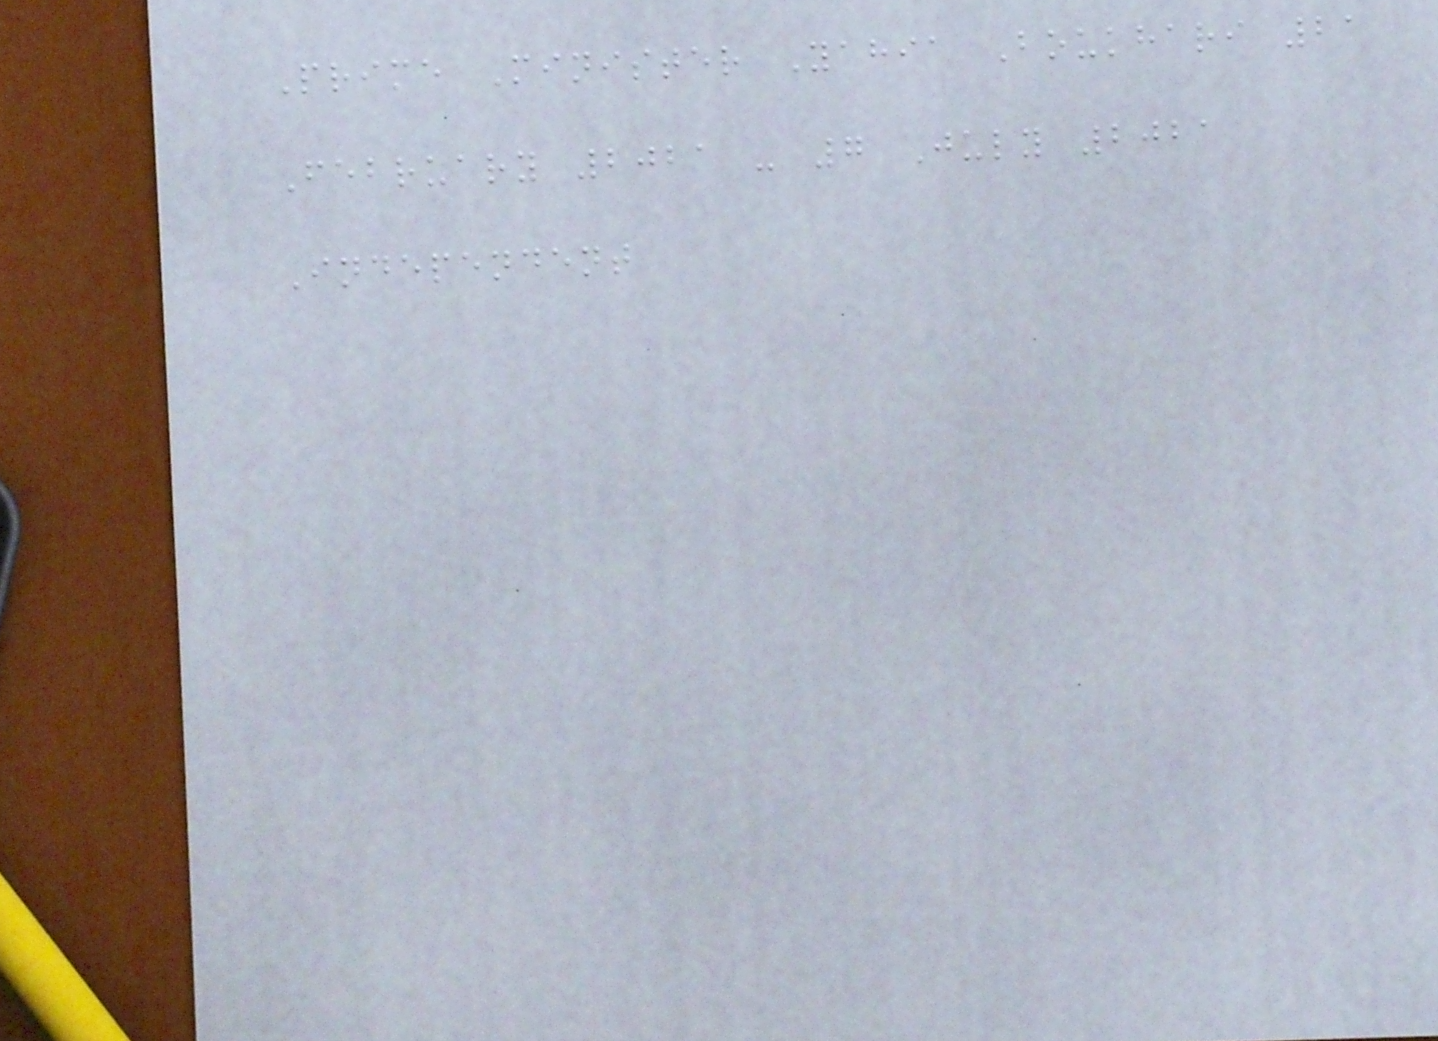Prime Minister Yahia Boukhari 21
February 2021 - 7 July 2021
Independent
